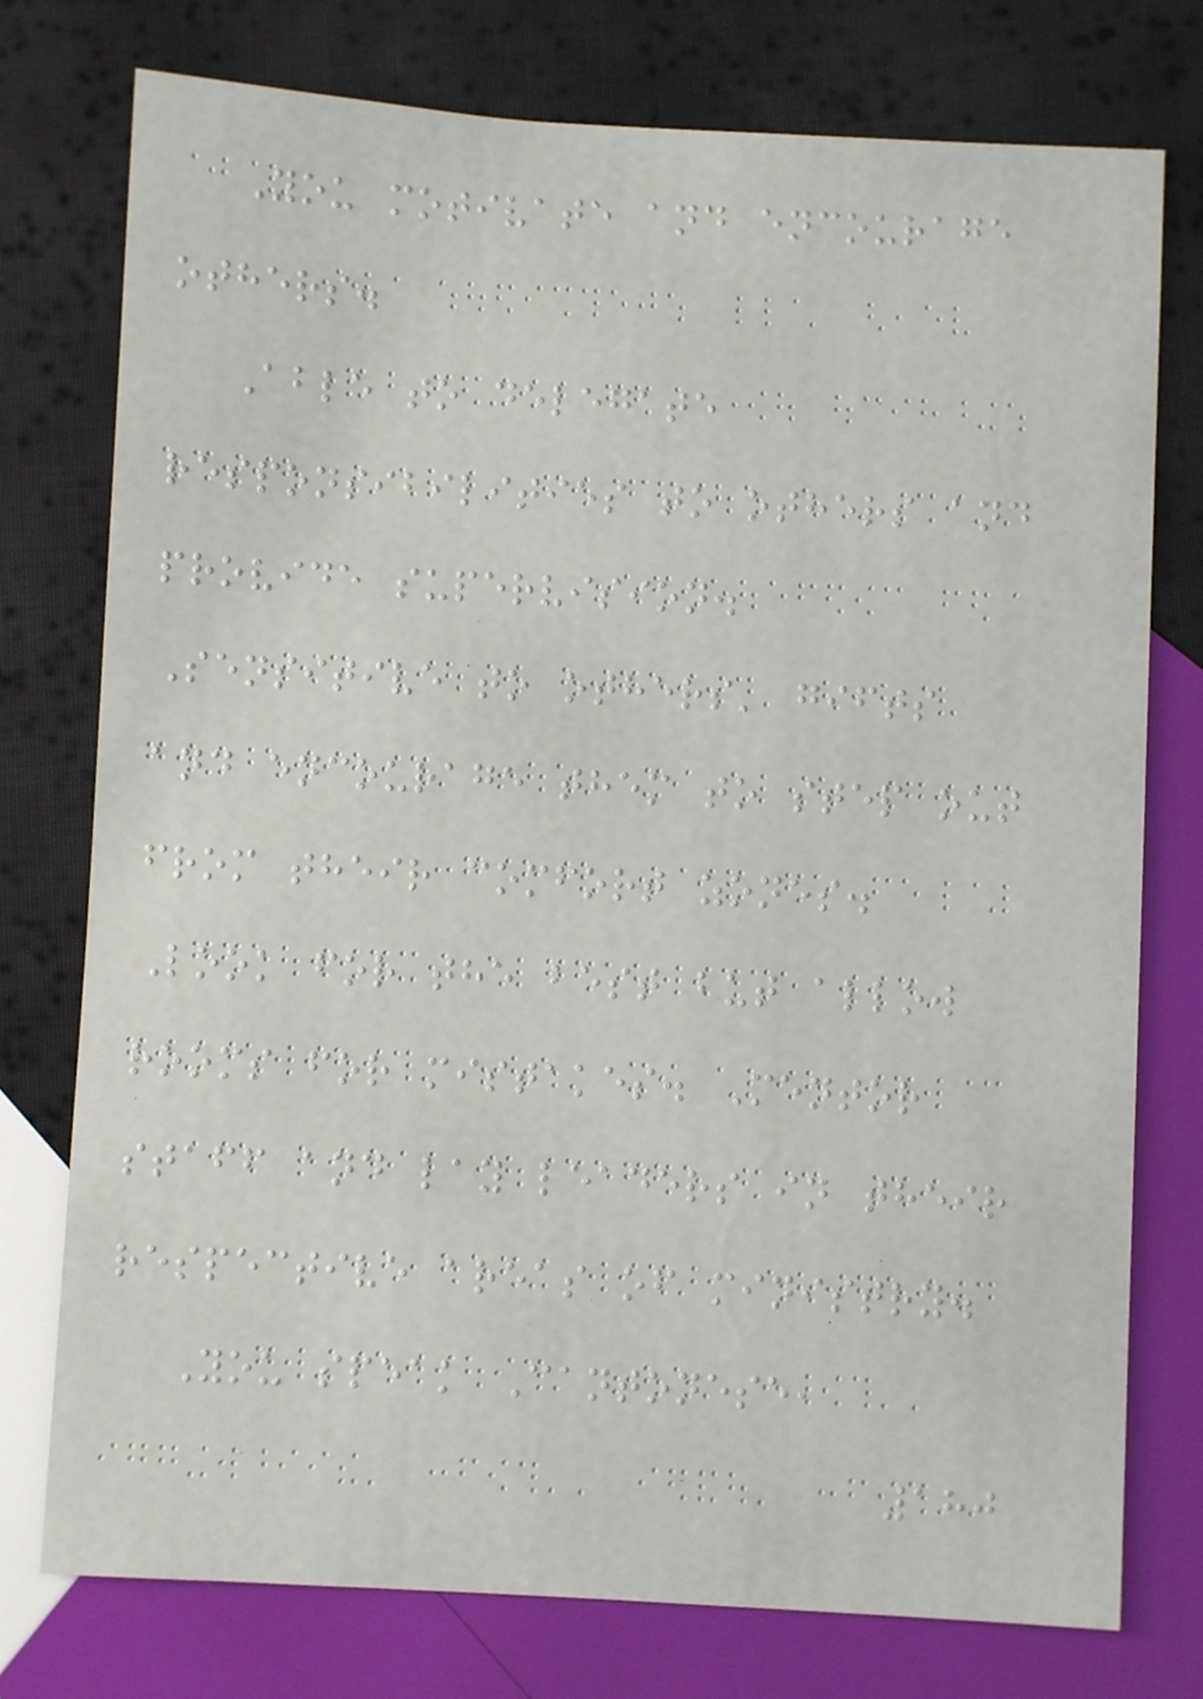You motivate and encourage
others.
Able to delegate
responsibilities to others and
provide supervision.
Sensitive to others' gifts
and encourage them to step out
from their comfort zones.
Look for the best but allow
rooms for mistakes. Mentor
staff and lay leaders in their
respective areas of ministry.
You speak Cantonese,
180
